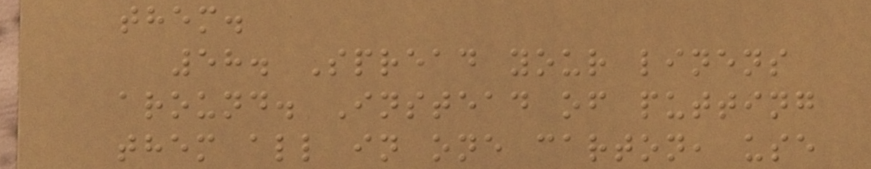them.
58. Spread your linens
around. Instead of putting
them all in one carton, use
